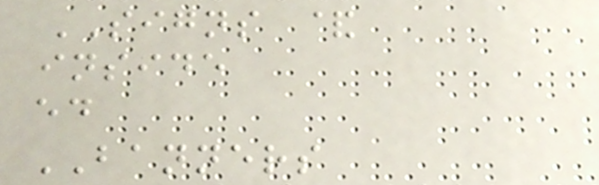SIGNS &
inside
ed
BANNERS
